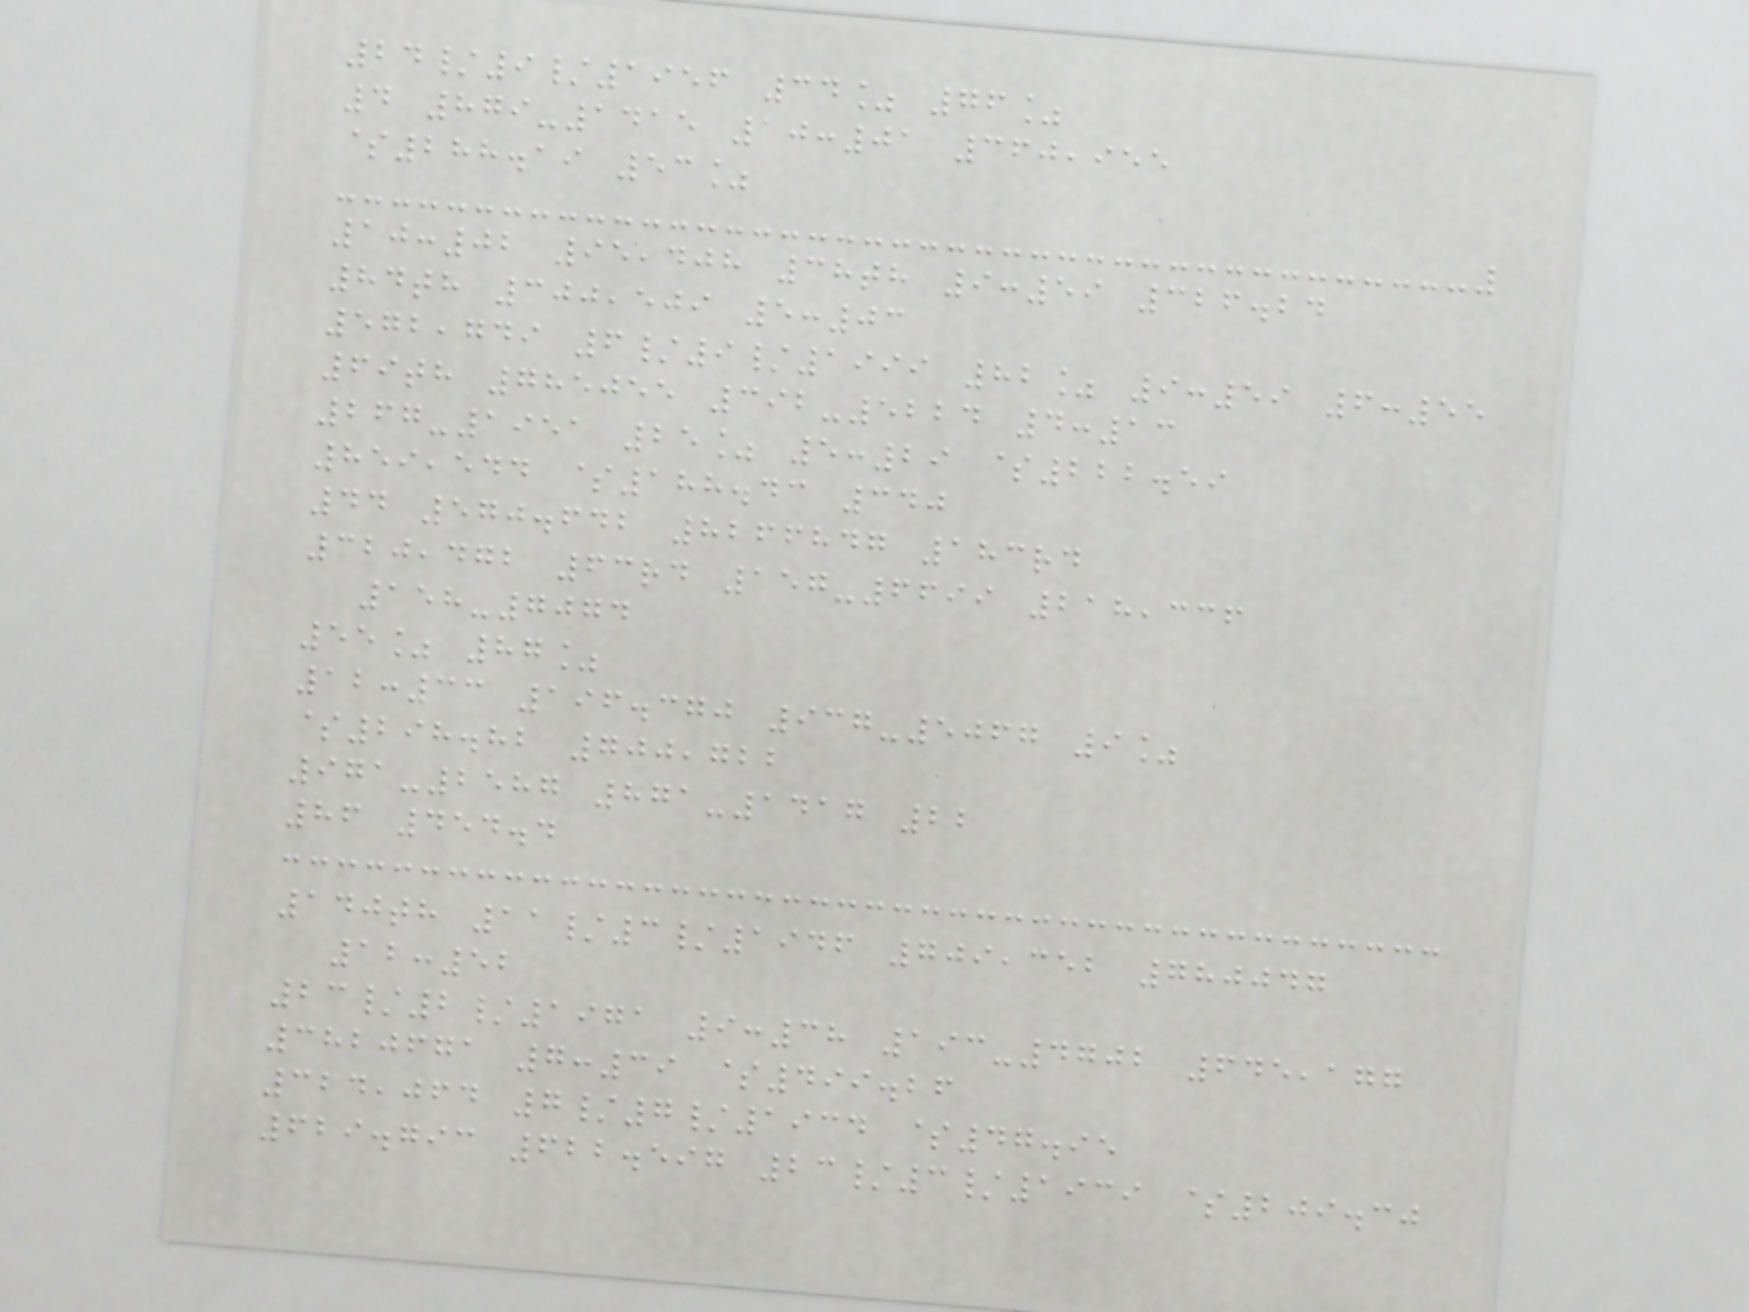24/9/1956 34% 76%
4 879-1415 10:01 360,955
$288.19 53%
10:02 95,408 38th 9:59 326.24
84th 300,509 5:03
572,749 6/9/1999 82% 9:59 6:55
69th 785055 392-5224 4:13
267-1951 25% 5:29 $222.59
859,544 $188.43 340
44 570.642 8266847 183rd
320,472 63rd 157-6699 218,336
158-7074
55% 87%
12:33 196.370 937-5067 9%
$298.82 700,722
971-2587 871-1417 22
86 454.4
140th 11/3/1946 709,352 780047
12:52
23/2/1971 9:38 193-4702 645,177
3820671 7:39 $499.26
324,064 7/7/1934 $47.95
629.793 622.597 23/3/1939 $209.30
